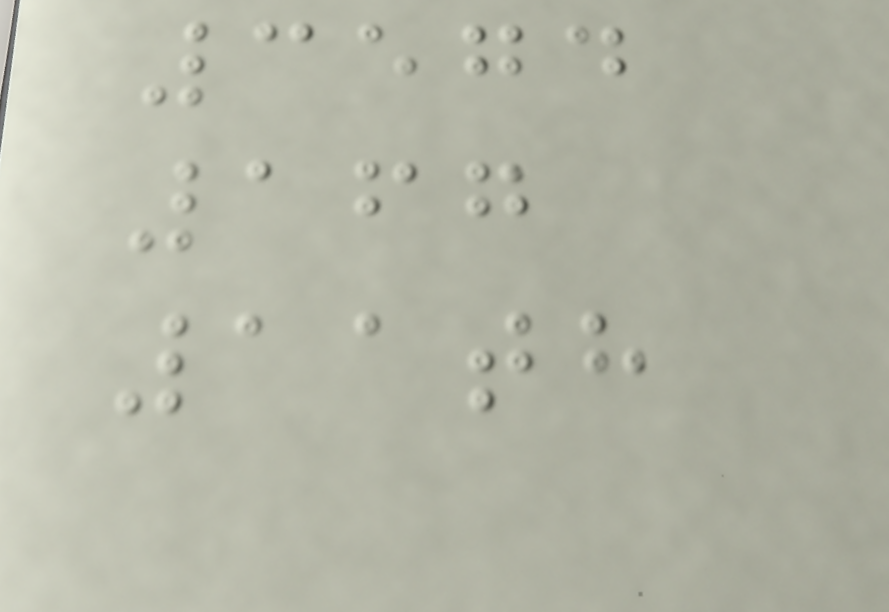3574
167
11th
